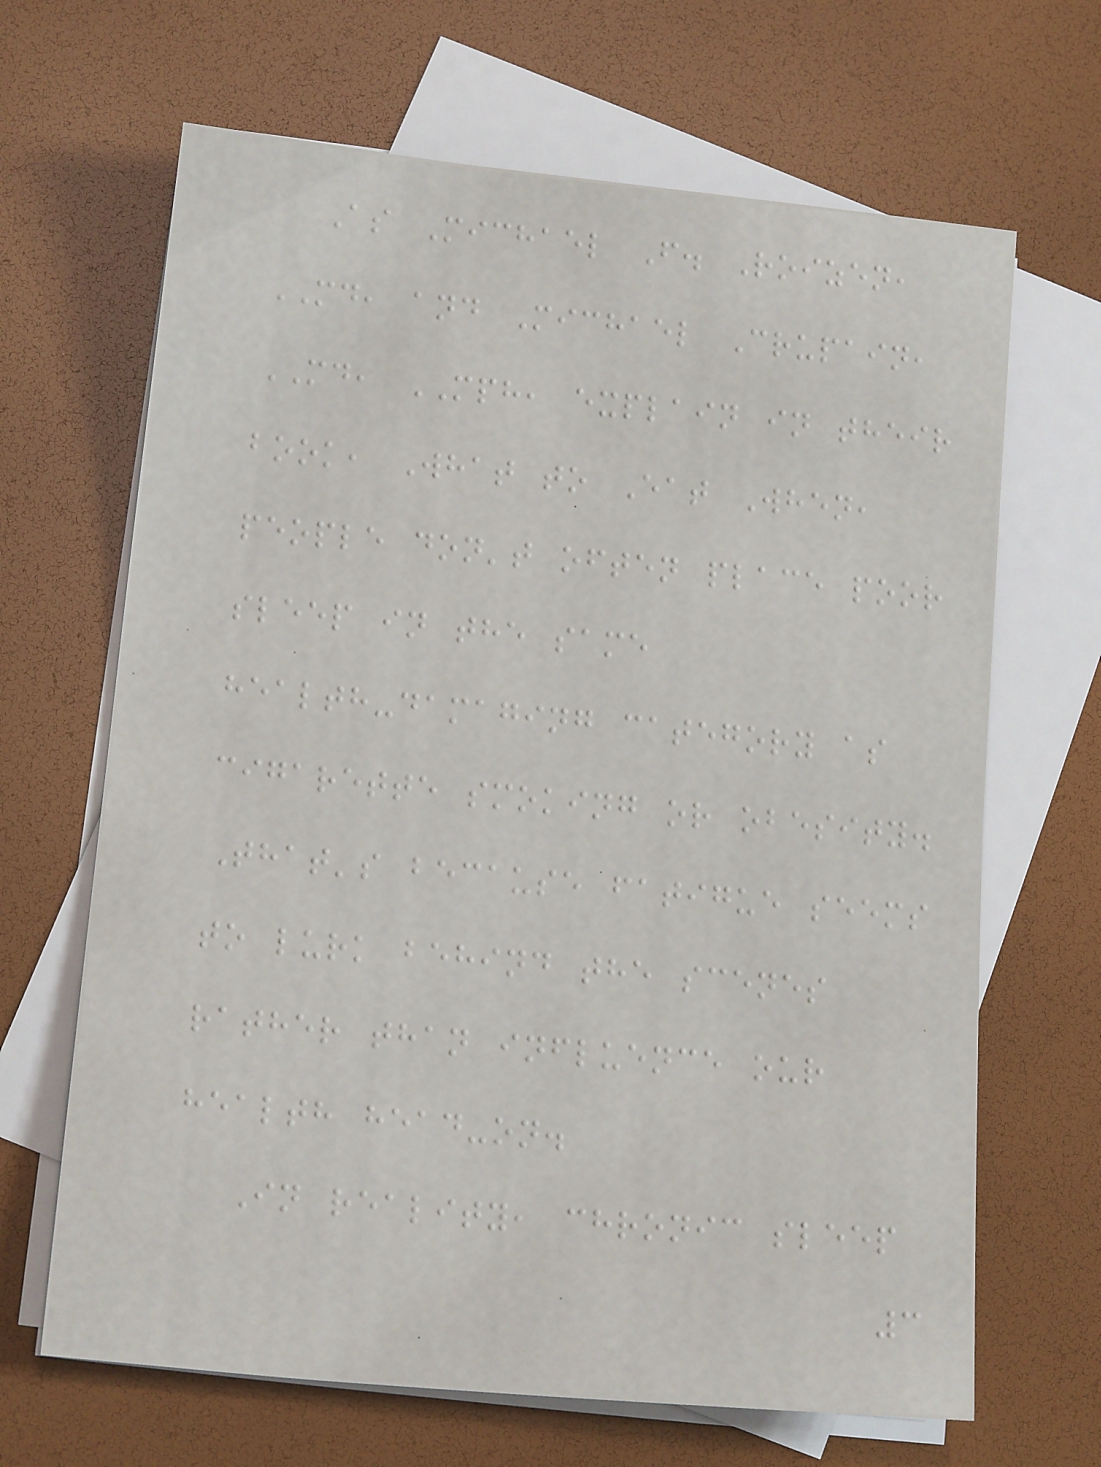As Michael F. Roizen,
MD, and Michael Crupain,
MD, MPH, explain in their
book, What to Eat When,
people don't often place poor
sleep in the same
health-damaging category as
cigarette smoking or obesity.
That's because fatigue seems
to lurk behind the scenes
rather than influence our
health head-on.
In reality, chronic sleep
3
